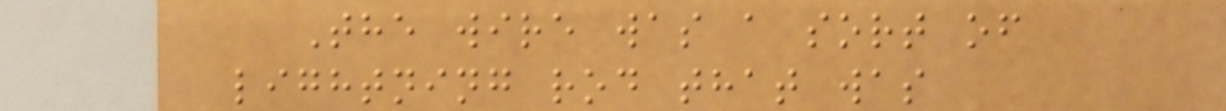The wire was a sort of
lightning rod that was
